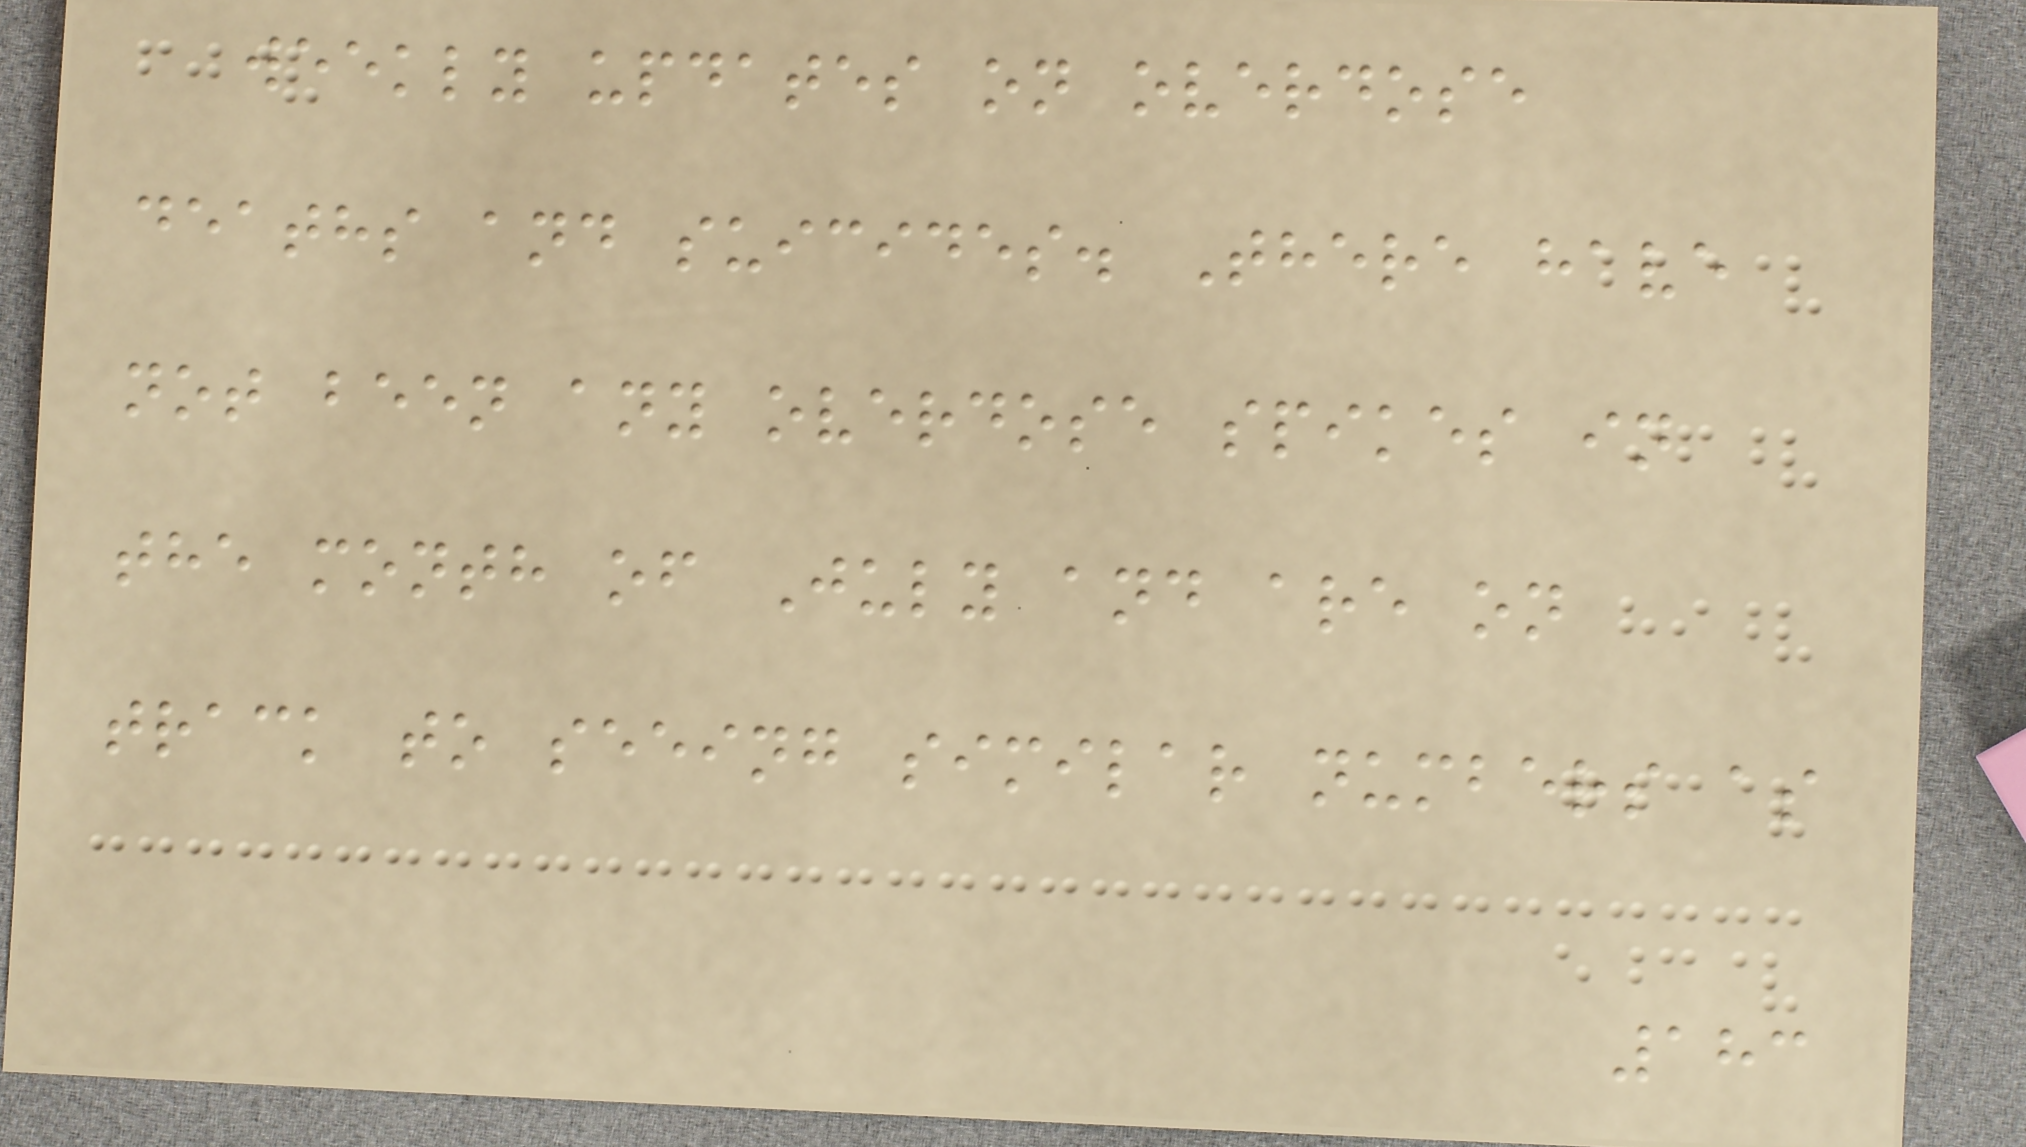weekly updates on overdose
deaths and suicides. There have
not been any overdose spikes in
the month of July and are on
track to seeing similar numbers as
183
